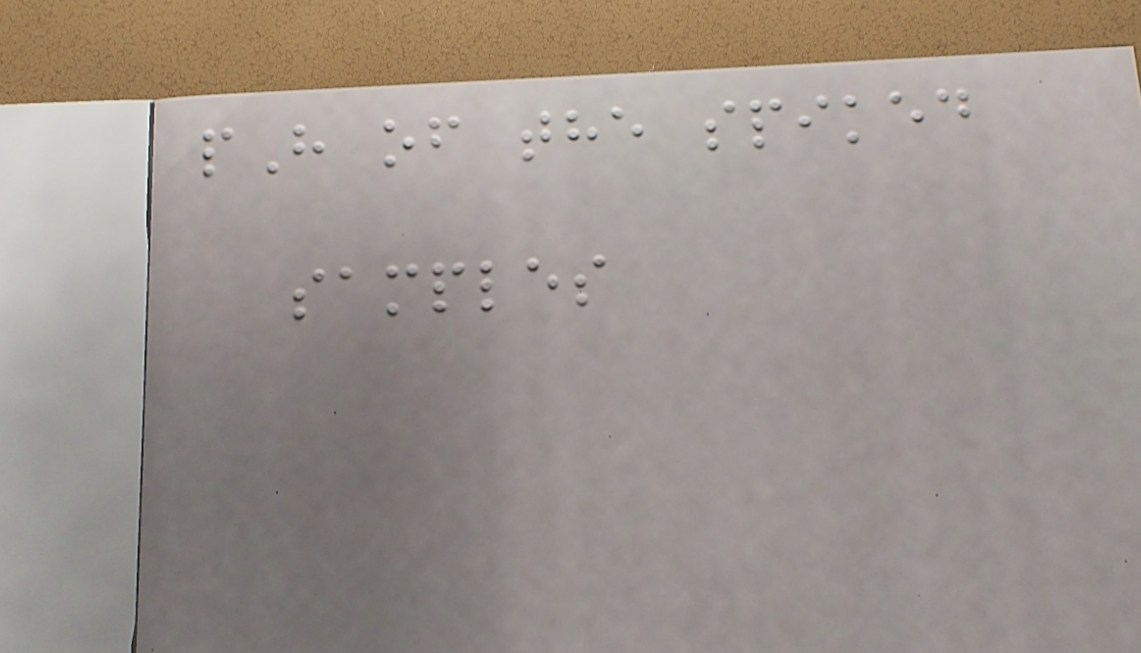pH of the spiked
samples
